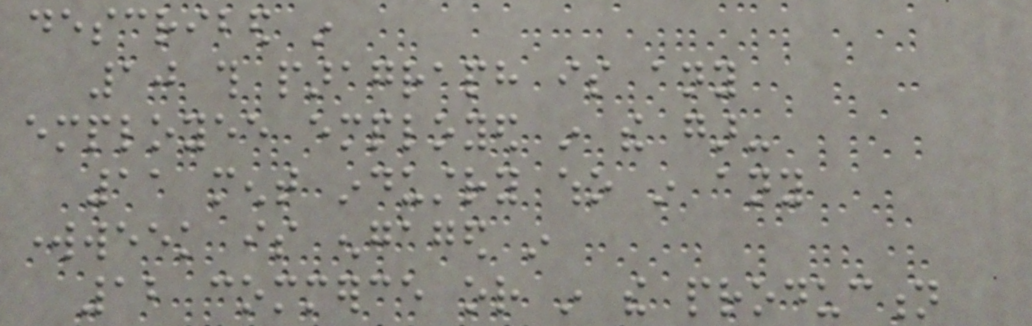described in
10 this paragraph is any
employee employed in the gar-
11 ment industry who in any
workweek is engaged in
12 commerce or in the production
